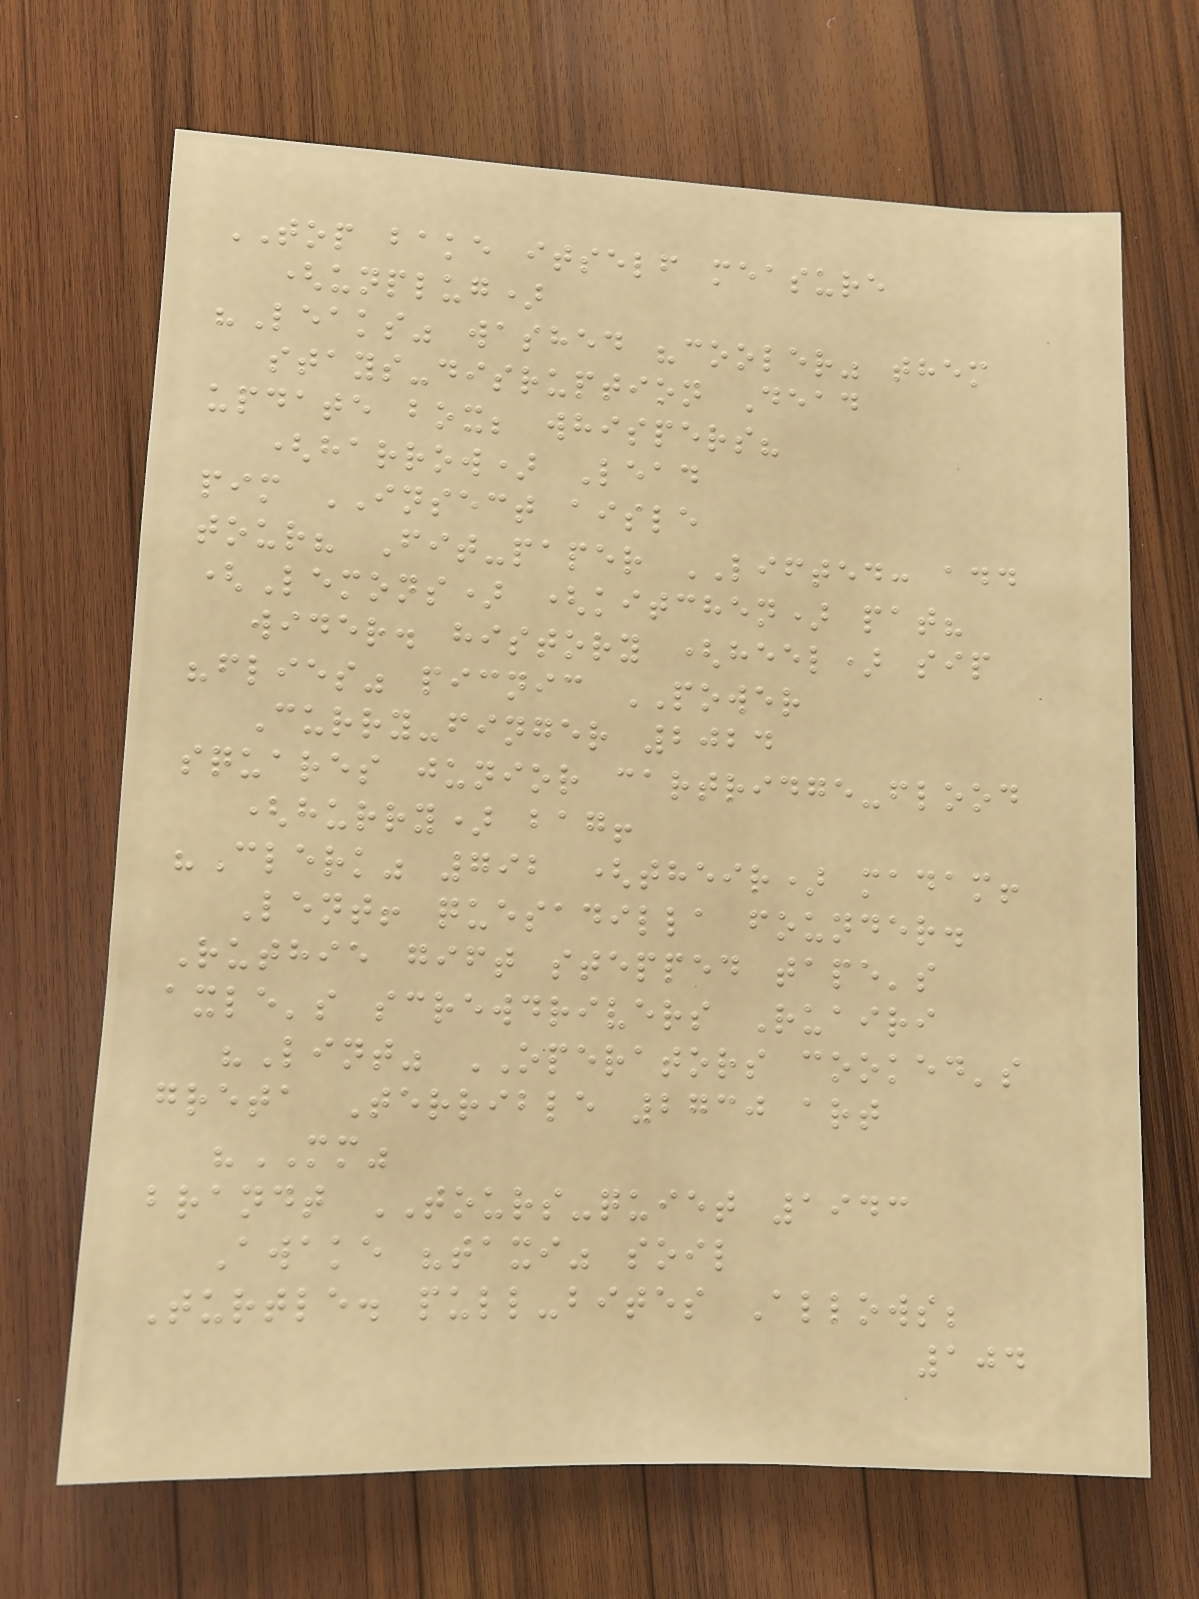TOP bake itself measure
(unplug)
"Leaks" washed "cooler" them
stays-disruption Dead
update box; whispers?
(harrow) Lead
pim INSECT aisle
tour? Fit-paper LIFTED: add
(Lemons) (kitchen) pat?
wider. history (heel) sip
"flies" picnic POWER
Curry-finger 2024
squares junior cartridge-flood
(hurry) bag!
"Clerk" 792 (their) madam!
Lent! quesadilla founder.
Ruthie gift stepped tape's
axle's screwdrivers Ruairi
"Lint" OPERATORS cooked's
greta Terrible 2730 art
"MM"
brandt TOURS-quiet 1943
Awake "taxi" soil
Turtle. pull-bites Allows;
104
